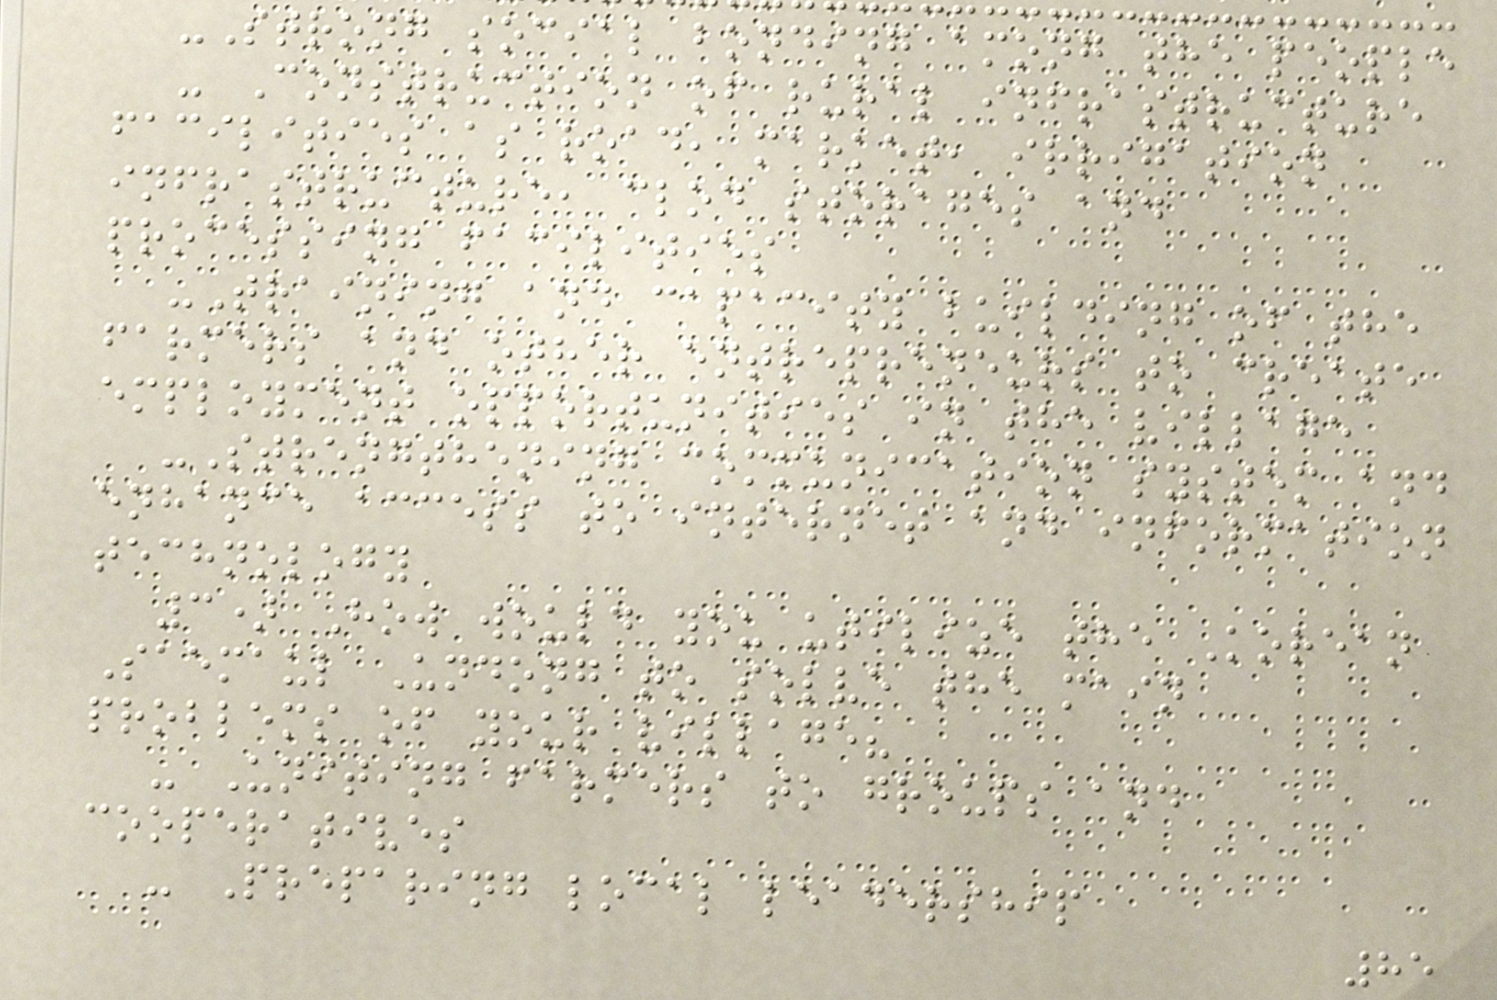-Strong social bonding among the people
- Construction of rural infrastructure
facilities as road, market, irrigation
infrastructure, clod storages and
processing facilities
-Training and capacity building of the
farmers and other entrepreneurs to create
employment opportunities in the village
-Strengthening communication system and
enhance access to internet and information
technology
3) How would you utilize the Korean
Saemaul Undong to solve the main
problems of your village?
- Uniting farmers to groups and
cooperatives
- Preparing local leadership
85
